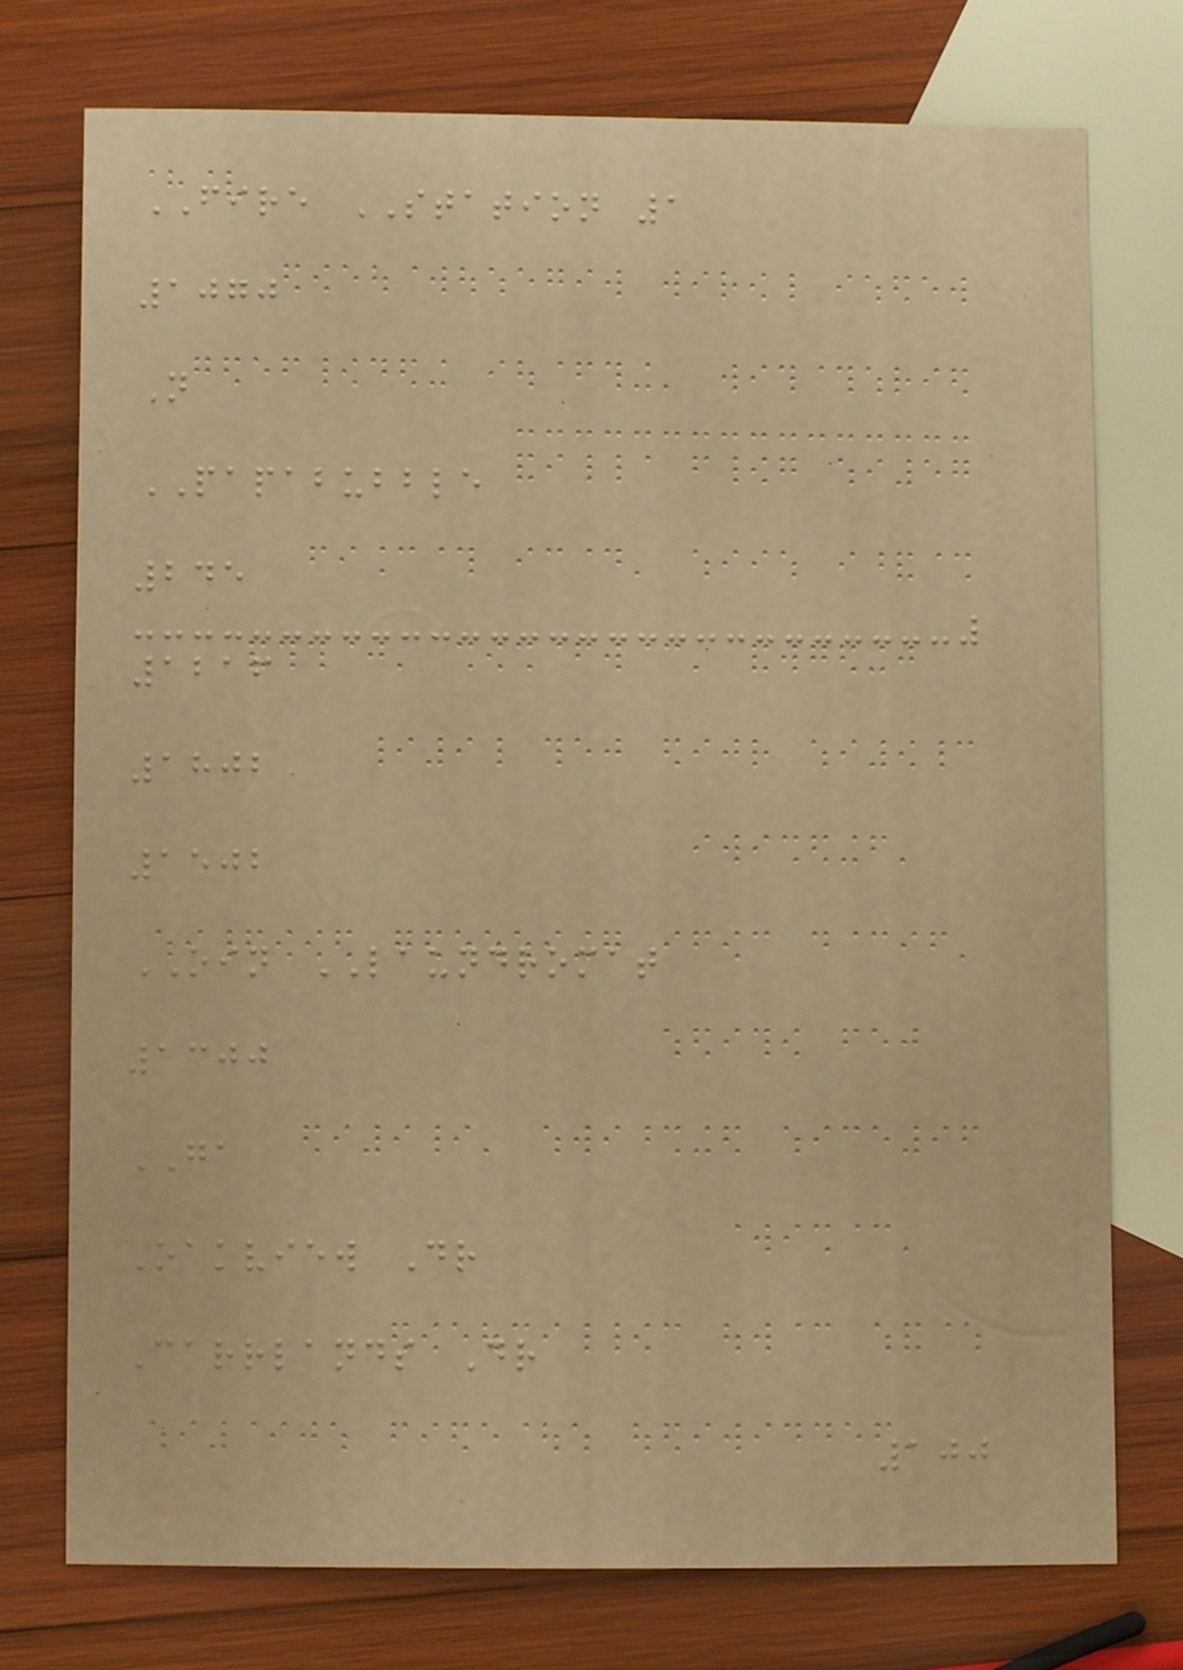FIRE STATION 1
1070
N
PAPABUBBLE
245
1216
1802
1502
OIN LAUNDROMAT
1300
GA
Oakview Dr
Carrlands Dr
100
